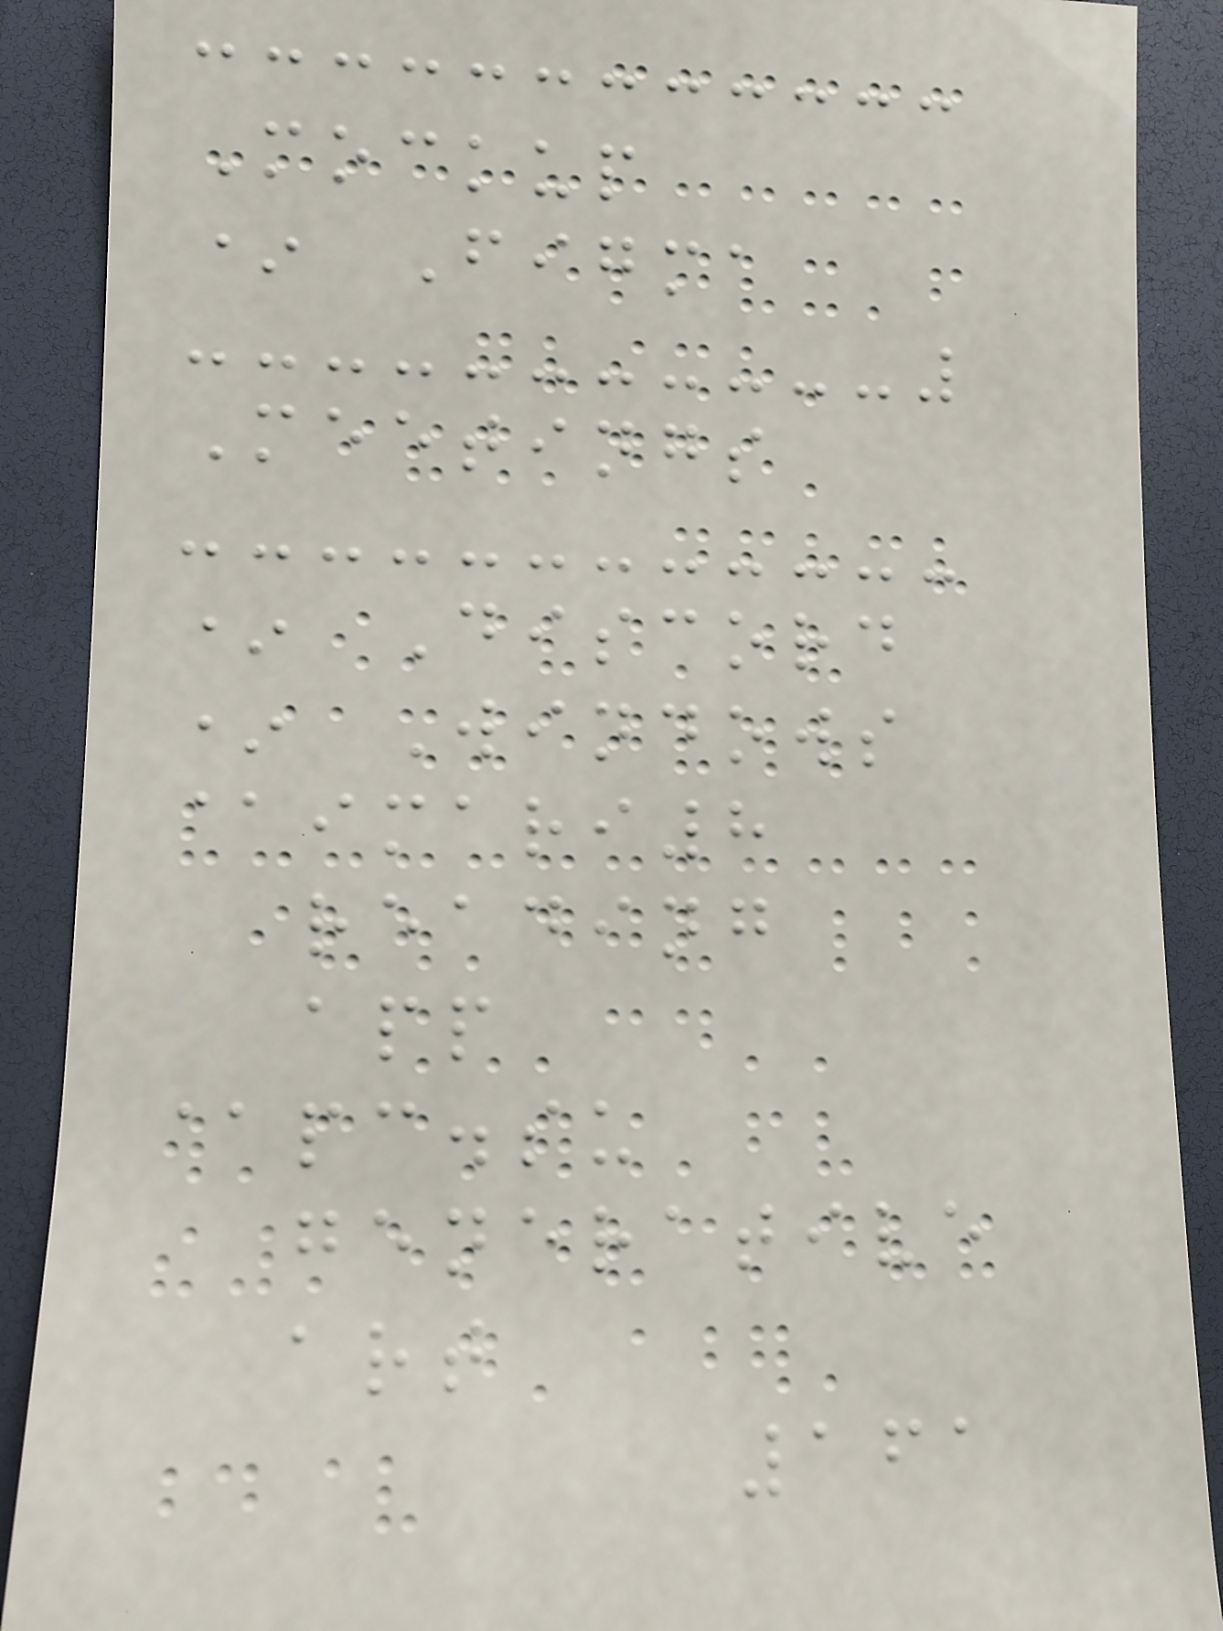Mockup
* Figma
Meetings
* Discord
* Windows
@imari8
reading
app
@pc.su
generative
art
161
